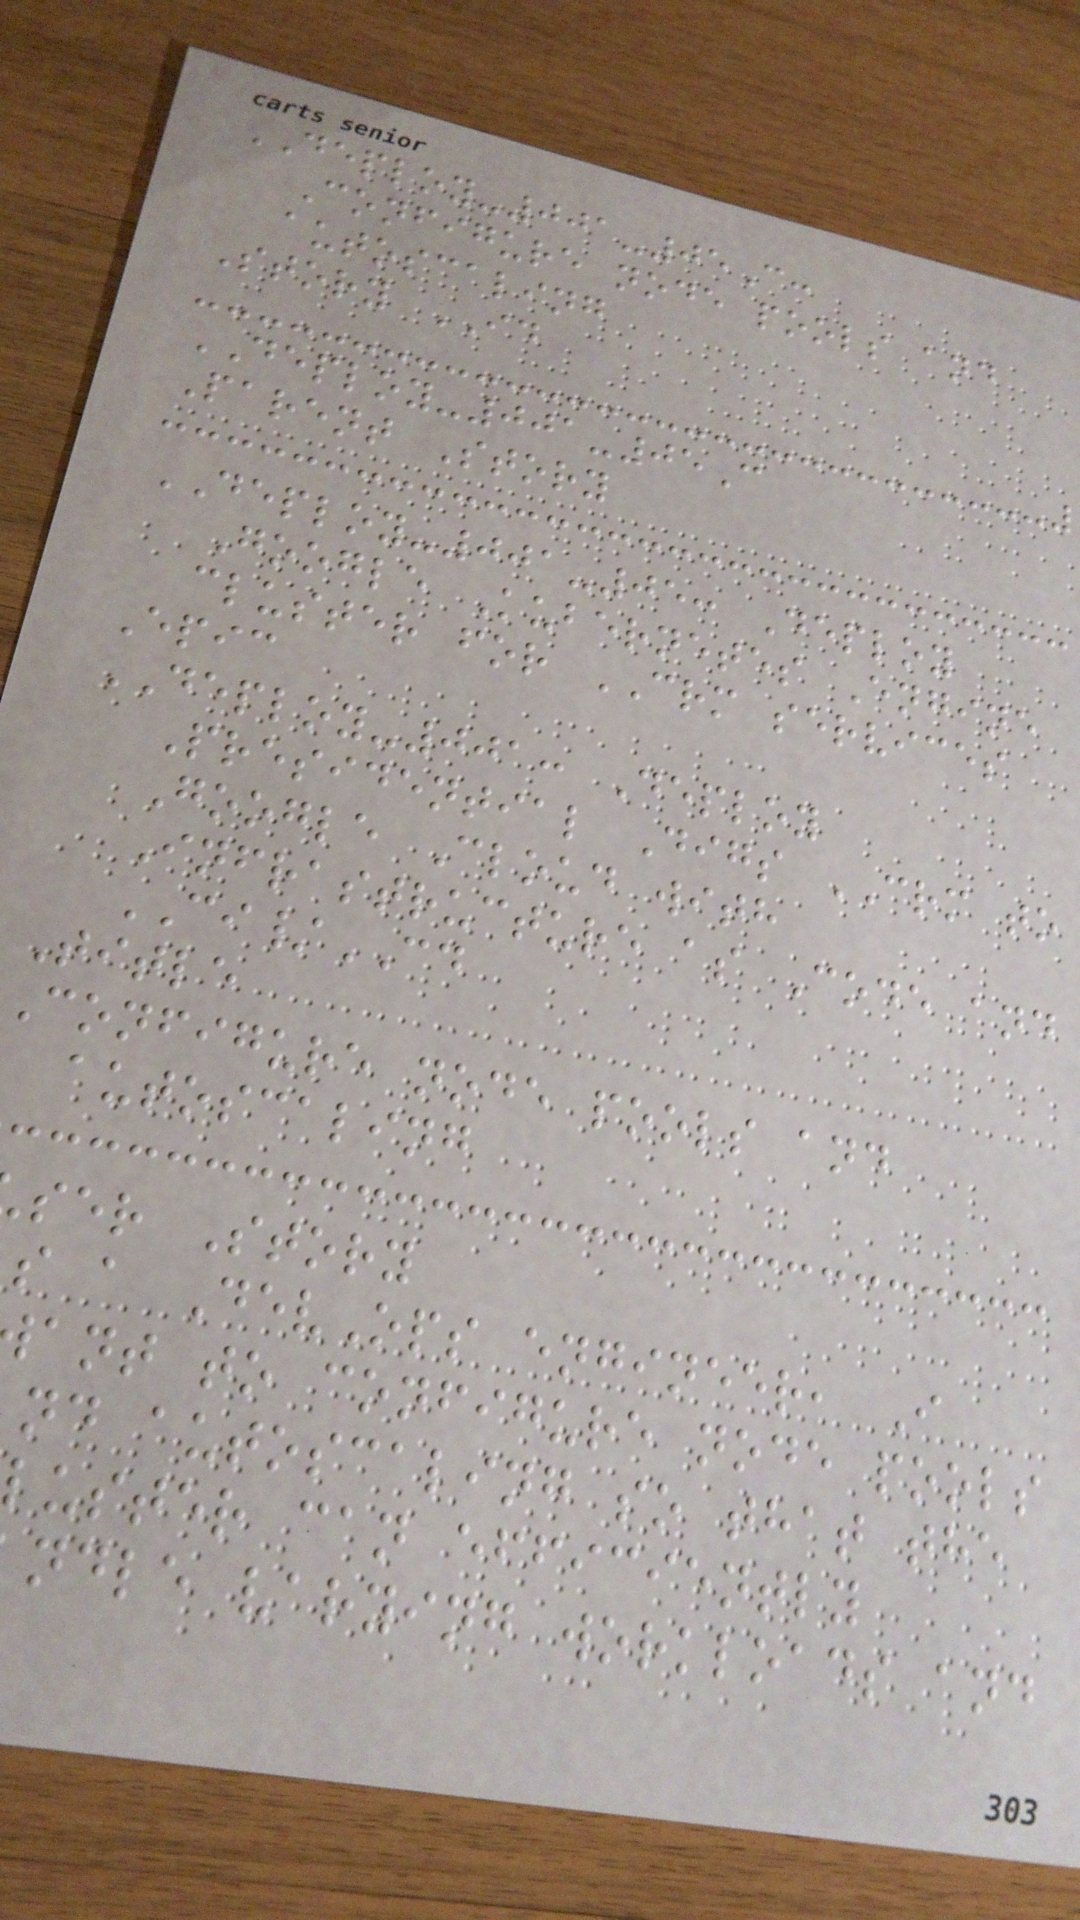DEPLOY-001-05C:
Configure node pools and
autoscaling
Story ID
DEPLOY-001-05C
Parent Story
DEPLOY-001-05: Deploy
Google Kubernetes Engine
cluster for CRM services
Epic
DEPLOY-001: Deploy
Presidential Digs CRM to
Google Cloud with
Infrastructure as Code and
CI/CD
Title
configure node pools and
autoscaling
ser Story
s a DevOps engineer, I
ant to configure node pools
nd autoscaling so that the
luster can efficiently
ndle varying workloads and
